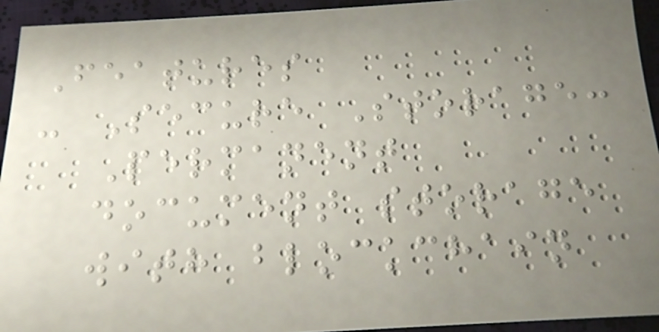Features
- Secure Storage:
Permanent
document storage
with blockchain
